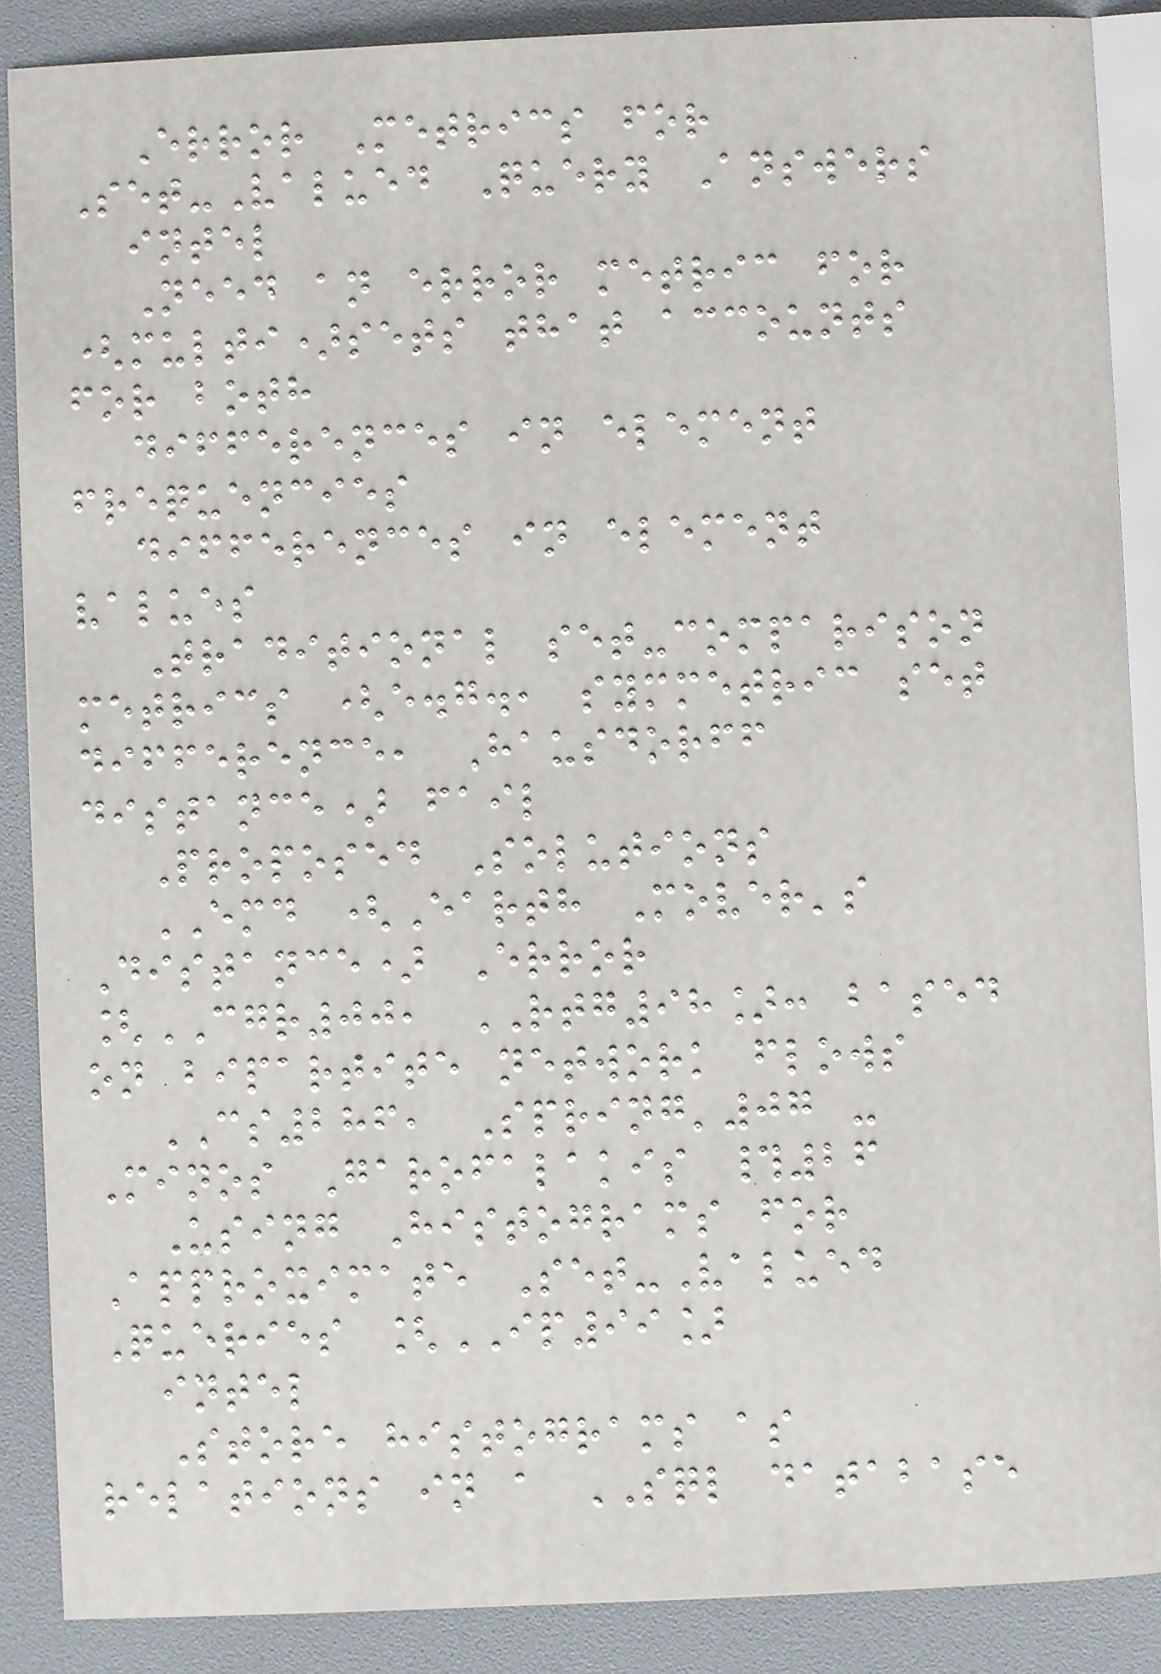Error Metrics for
Set-Valued Query Answers
intel
Need an error metric for
(multi)sets that accounts
for both
differences in element
frequencies
differences in element
values
Traditional set-comparison
metrics (e.g., symmetric set
difference, Hausdorff
distance) fail
Proposed Solutions
EMD (Earth Mover's
Distance) Error
[CGR00, RTG98]: based
on bipartite network flows
CS286, Spring'07 -
Minos Garofalakis #26
Using Histograms for
Approximate Set-Valued
Queries [IP99]
intel
Store histograms as
relations in a SQL database
